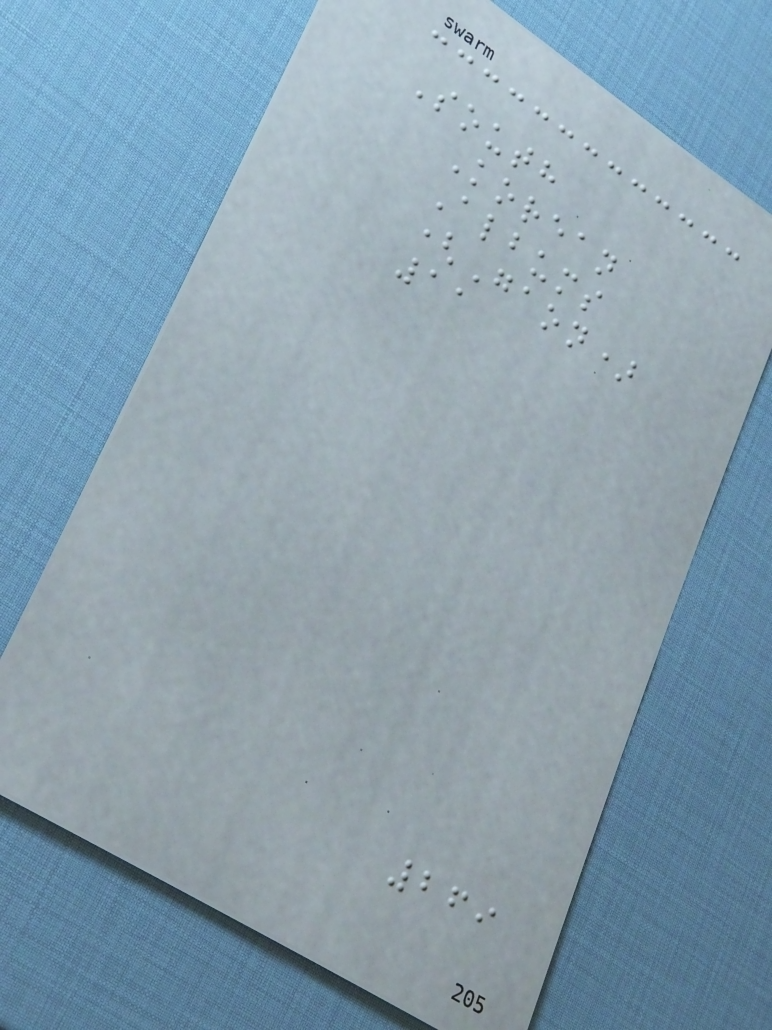South
Korean
Albums
(Gaon)
11
269
